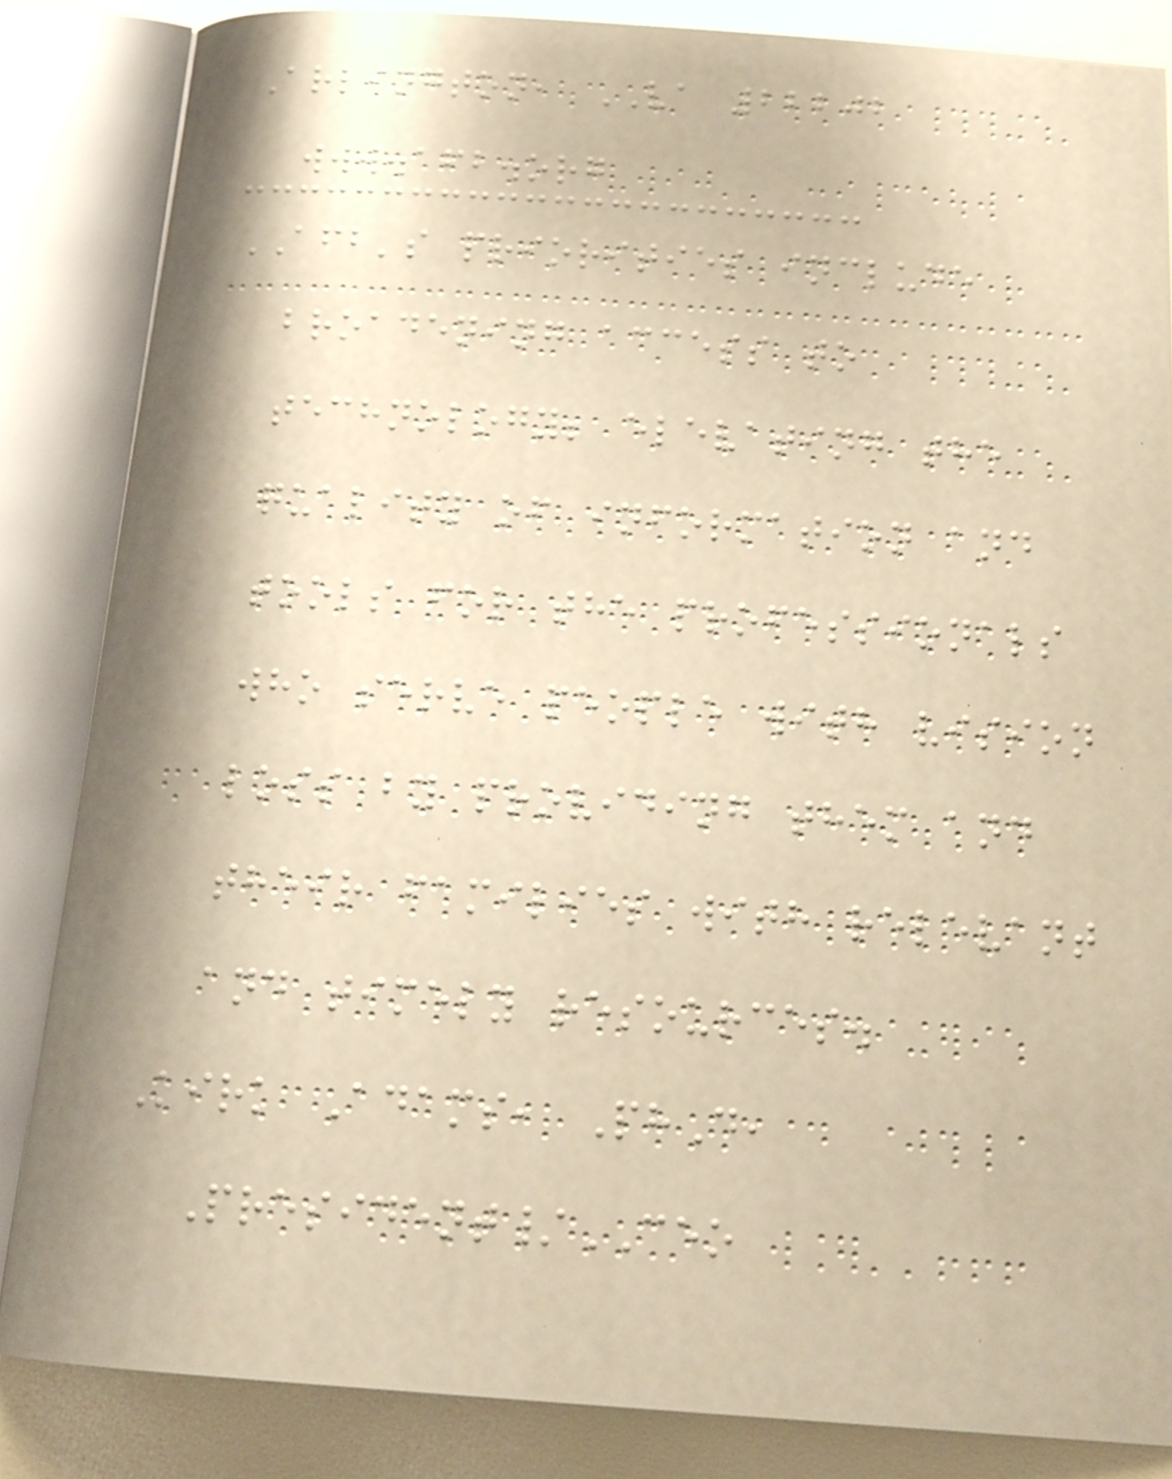Arlington, VA 22202
www.afb.org
AFB's priorities include
broadening access to
technology; elevating the
quality of information and
tools for the professionals
who serve people with vision
loss by providing them and
their families with relevant
and timely resources.
Kirk Adams, PhD,
President/CEO
